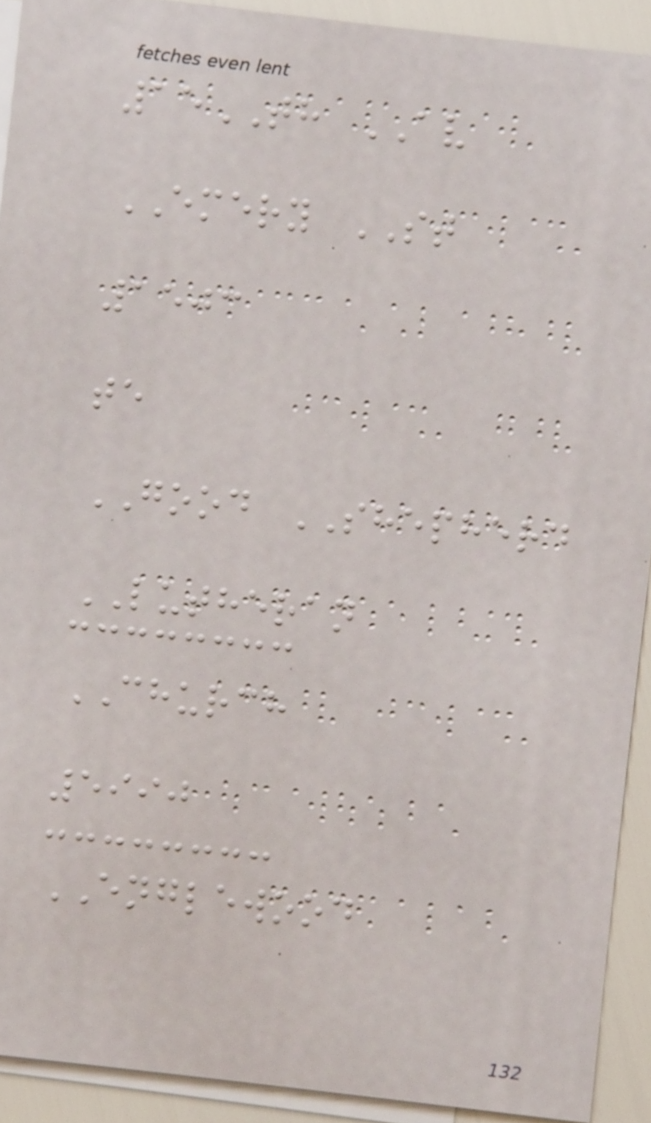15TH AV
EMERY ST
1503
te
GOOD SHEPHERD
LUTHERAN
CHURCH
5990
ENGLEWOOD
